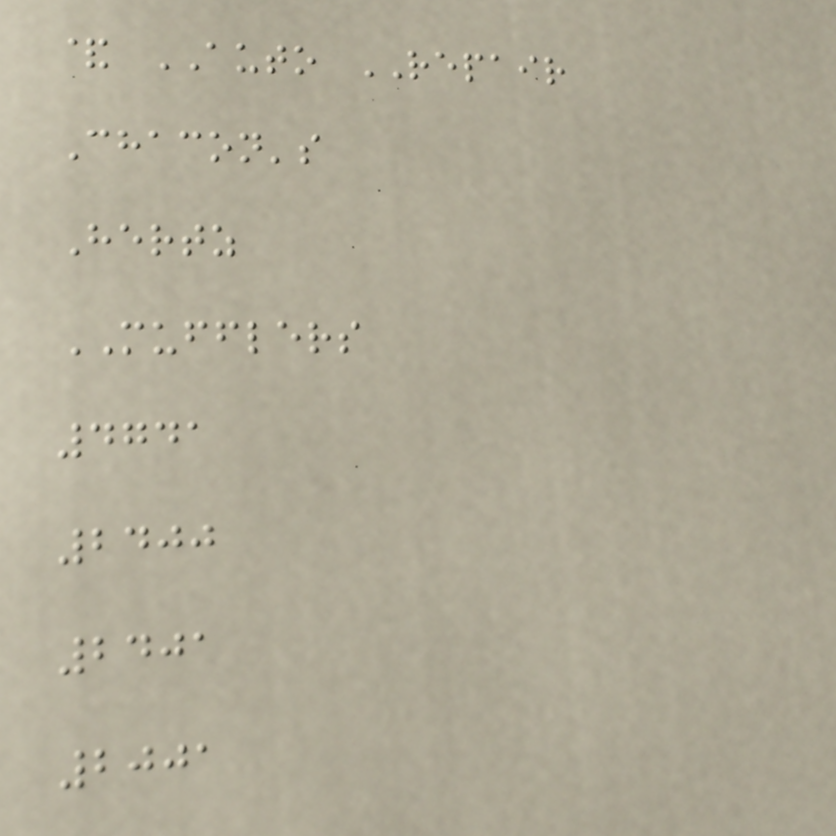& AUTO REPAIR
Chacon's
Hertz
MUFFLERS
4741
2400
2401
2001
